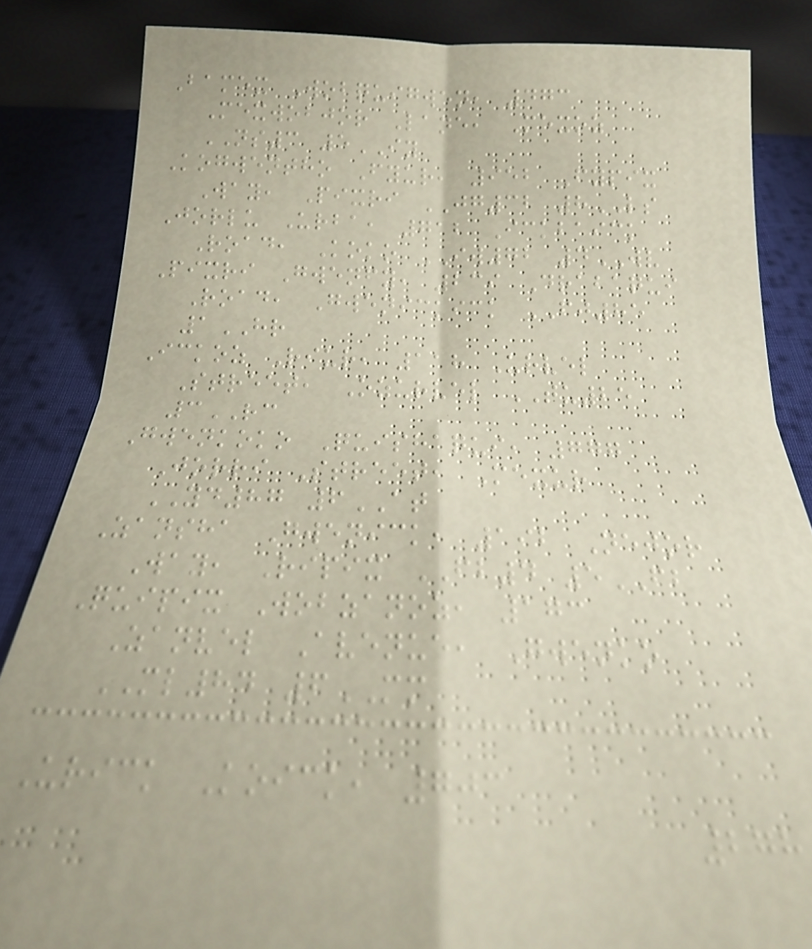Bamex Wobquigwen, 473
Mexwobjor Lane, Mexoz
NS3 5IY
Kogwentho Fyur, 952 Fypix
Way, Pixri JG32 8LS
Jorlu Urba, 712 Ickbaick
Road, Koko IW72 4WV
Pixri Gwenfy, 239 Drabaqui
Road, Gwenickick FJ85
1HR
Ickoz Riur, 118 Urvel
Street, Ozurvel TU25
3RC
Gwenkoko Quishaqui, 777
Jorri Street, Mexur
YD87 6AT
Zansha Gwenick, 192 Nejor
Way, Ripix FB4 5FB
Quipix Wobzanoz, 173
Zanvel Avenue, Gwenko
ML84 6MM
Urick Koick, 703
278
